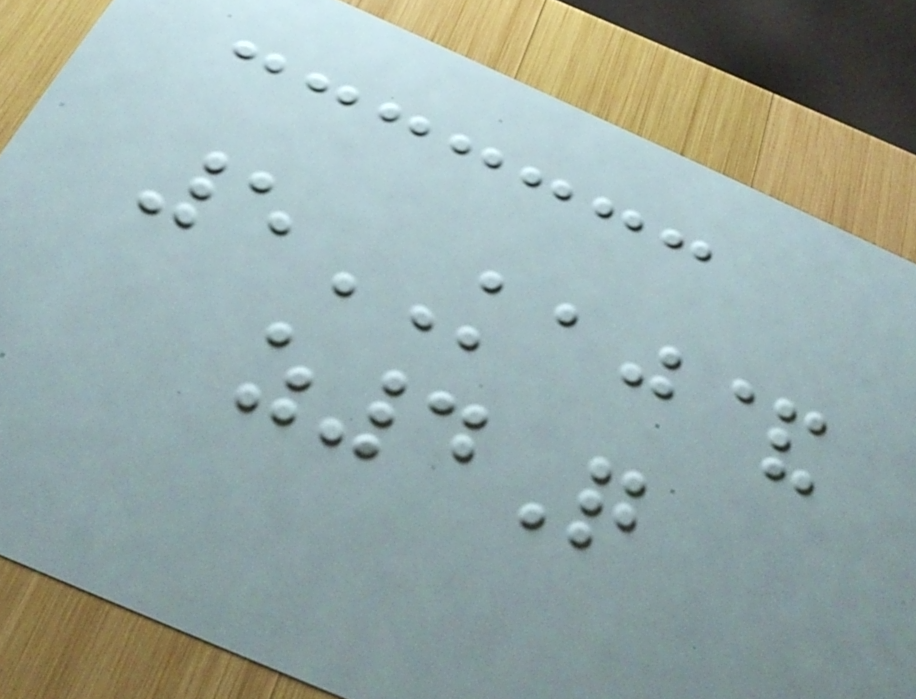5KAJ&
z4Q
